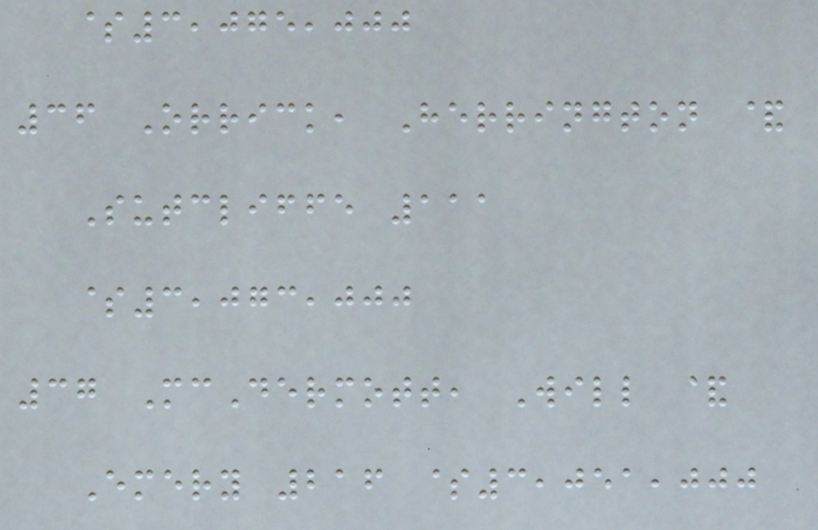$3,075,000
36 Orrick, Herrington &
Sutcliffe 111
$3,073,000
37 McDermott, Will &
Emery 216 $3,051,000
